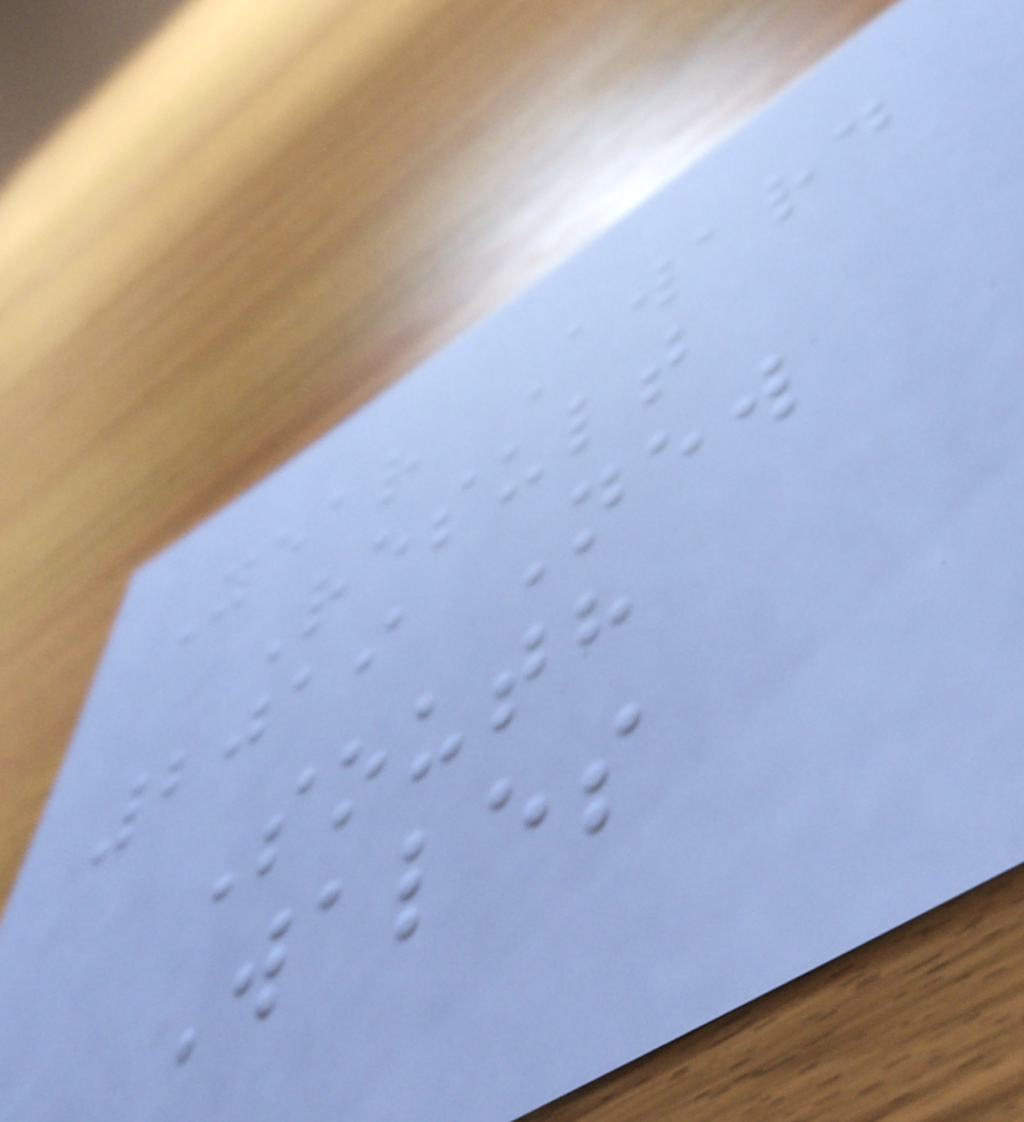Year Award
Result
2019 New
South
Wales
